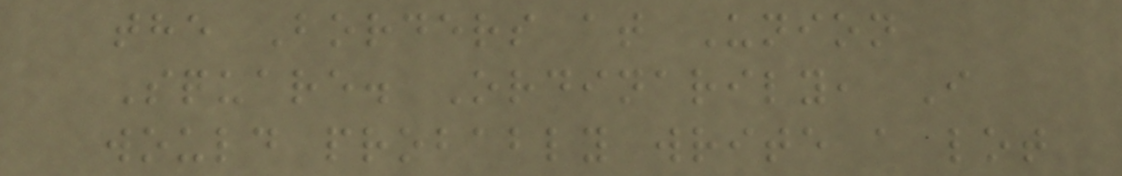the Borders at Union
Square. Ordinarily, I
would probably write a lot
